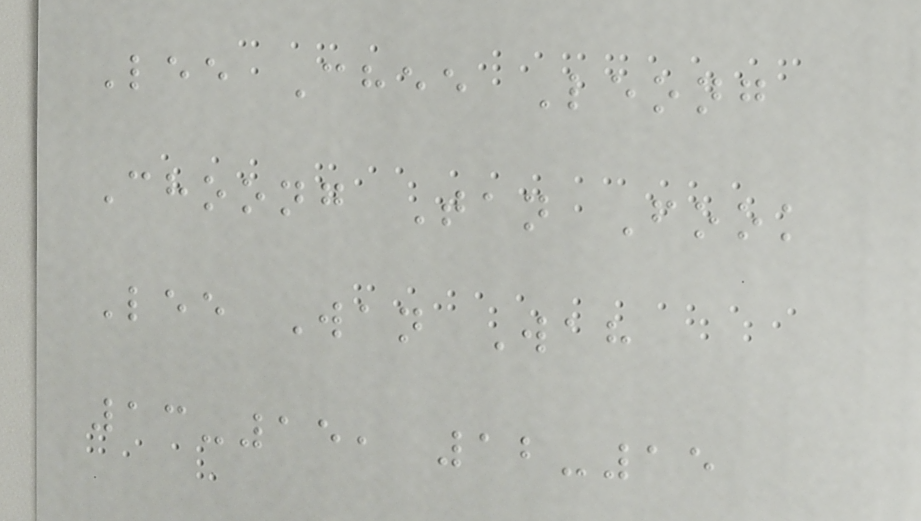Lee Chee Leong
Choong Tan Fook
Lee Wan Wah
13-15, 12-15
